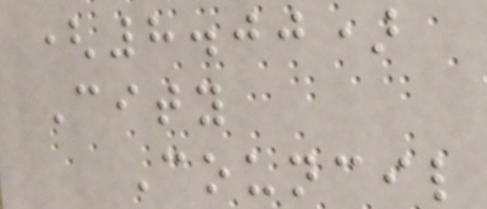(8.00)
City
Council
